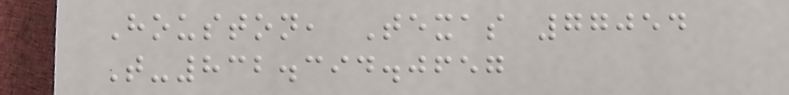Houston, Texas 77054
T-832.394.0657
